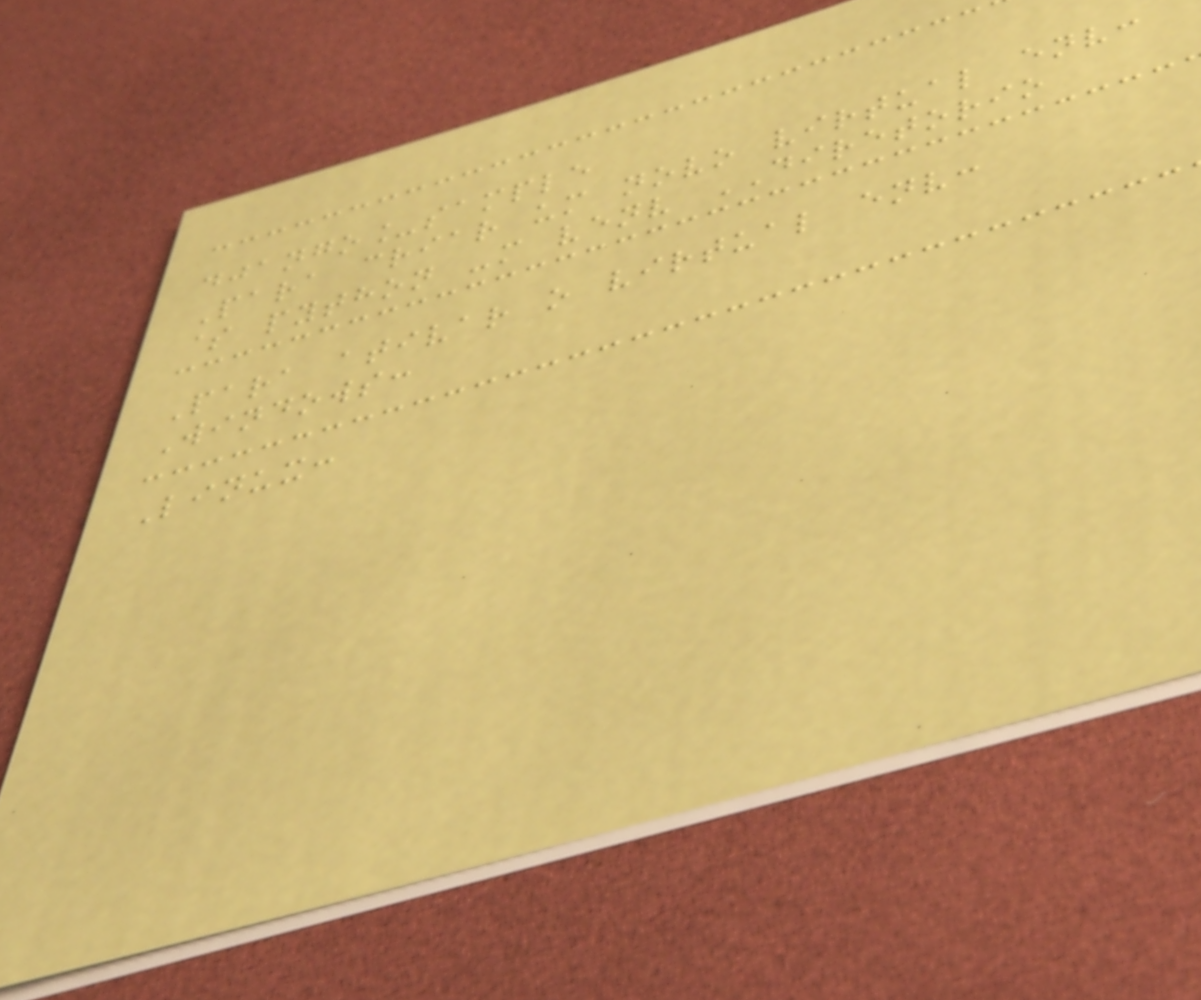django_sample
Para criar um novo virtual env:
$ python -m venv DIRETORIO
Para ativar o virtual env:
Windows:
Linux:
